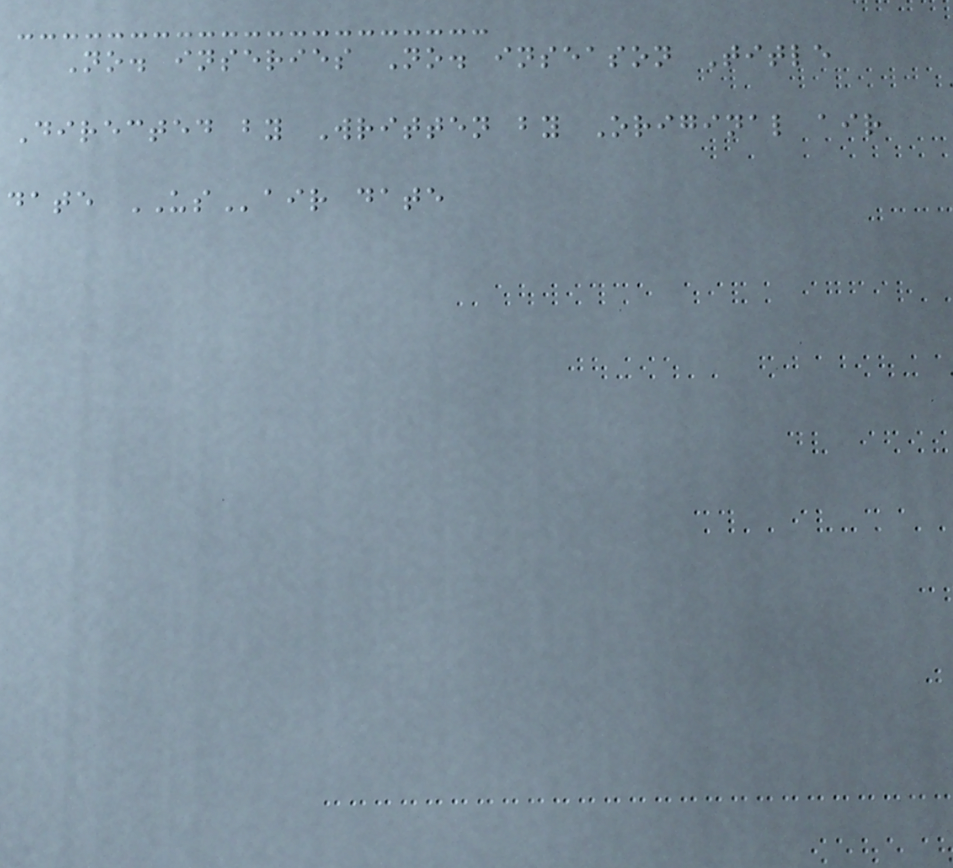No. inseries No. inseason Title
Directed by Written by Original air
date USair date
